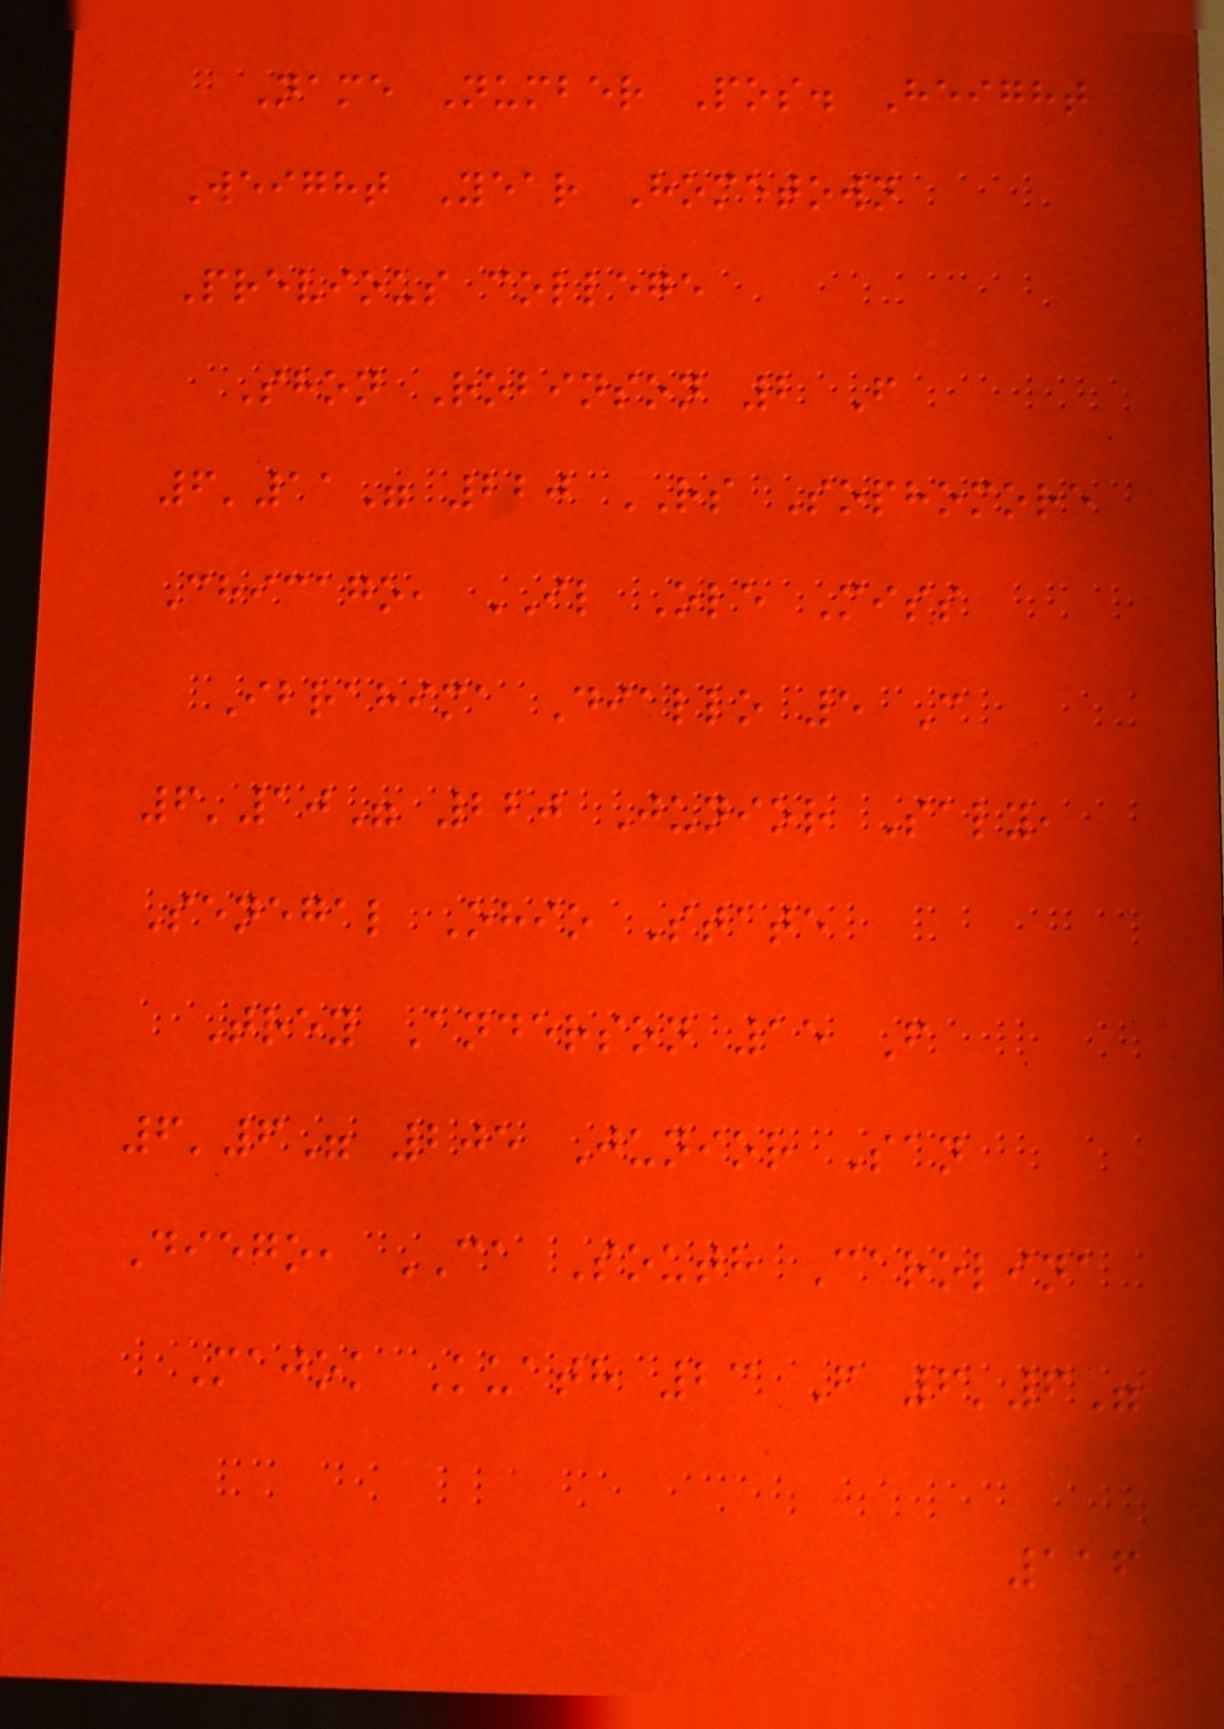Name Number Pos. Height
Weight Year Hometown
Previous college
Shon Robinson 2 F
6'11" 220 RS Sophomore
Chicago, IL Ole Miss
Ibrahima Diallo 5 C
6'10" 220 Junior Saly,
Senegal Ohio State
Trey Anderson 15 F
6'6" 205 Junior San
Diego, CA South Carolina
Majok Kuath 23 F 6'6"
116
